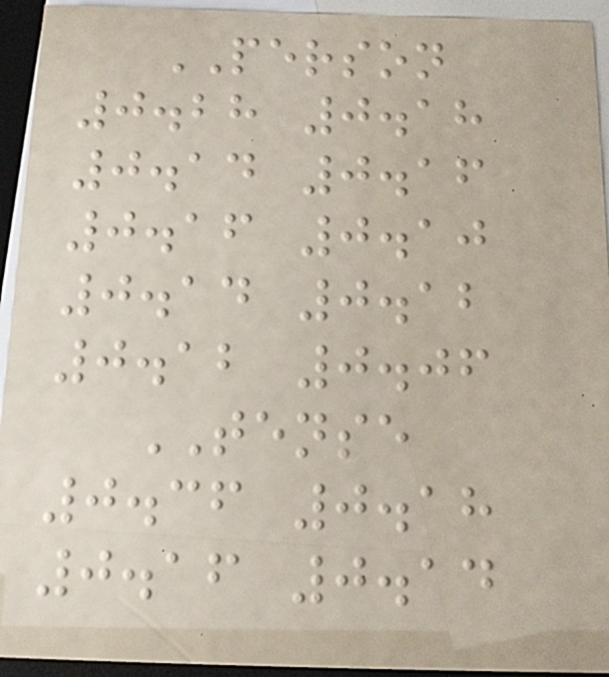PERSON
0.28 0.18
0.14 0.16
0.16 0.10
0.14 0.12
0.12 0.06
TENSE
0.36 0.18
0.16 0.14
